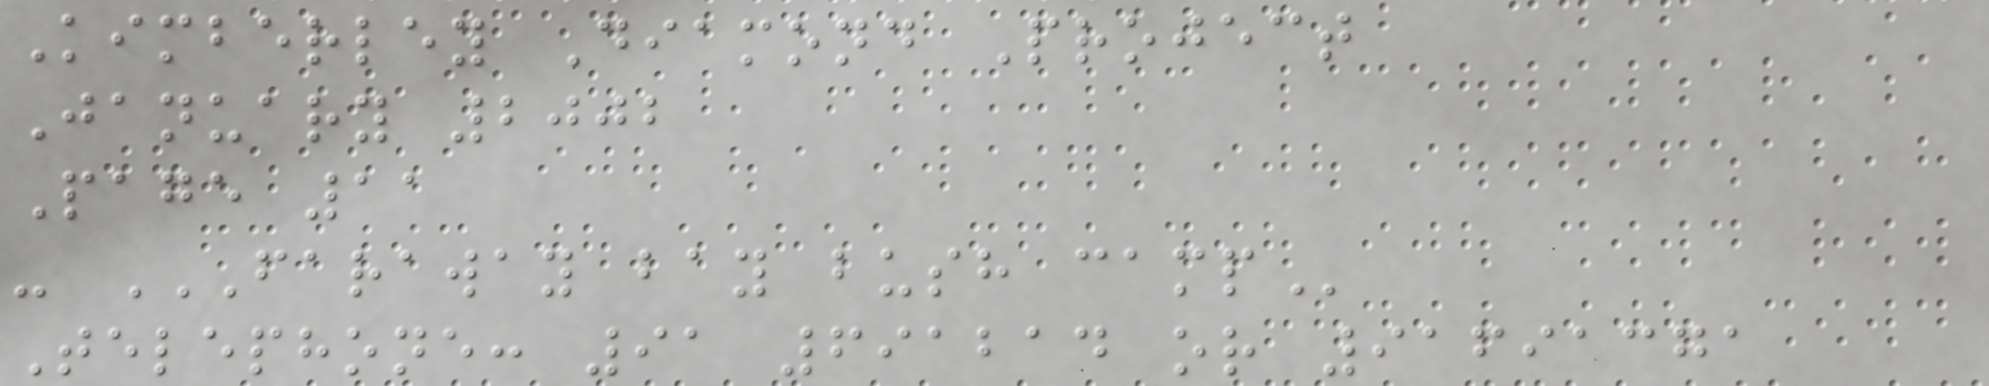Kimberley Diamond Project
January 2002
Page 11
- FARAWAY BAY BUSH CAMP
Telephone: 91 691214 or 91691371
